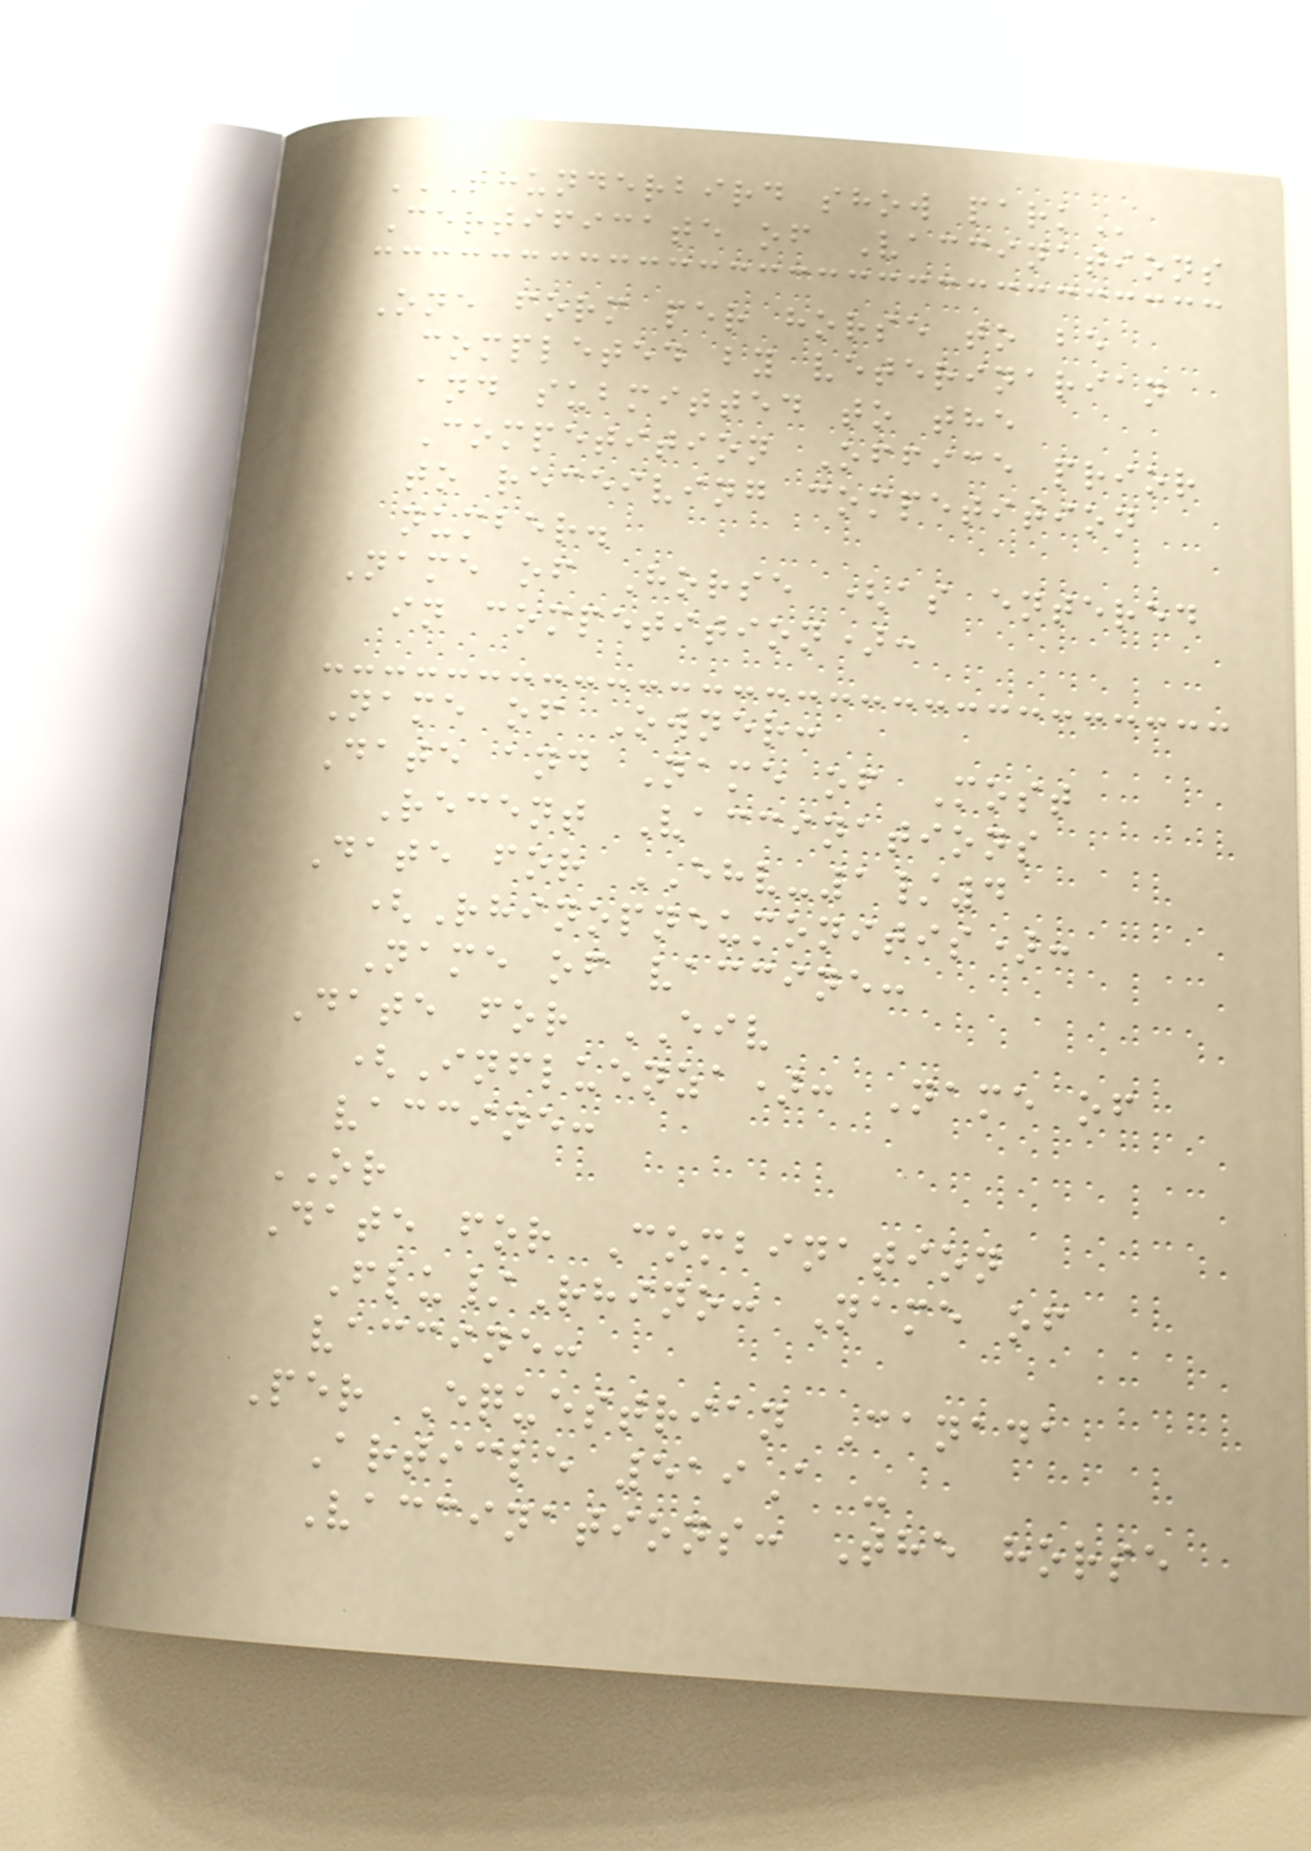THUNDERBIRD SHOW PARK
Certificate of Vaccinations
One form per horse to be
completed by veterinarian
and submitted to the
Competition Office prior
to receiving competition
number.
Name of Horse (as entered
in competition):
Name of Owner:
Date and Name of Most
Recent Vaccinations
Date for EHV-1/4
(Rhinopneumonitis):
Name of vaccine:
Date for EIV
(Influenza): Name of
vaccine:
OR
Date for Combination
Flu/Rhino: Name of
vaccine:
Per Equestrian Canada
Article 519A -
Vaccinations: The horse
